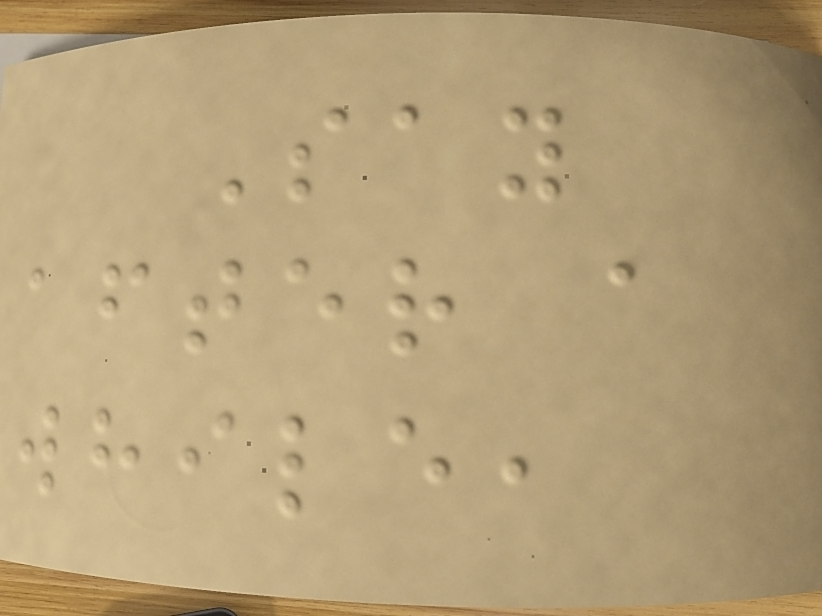Say
after a
while,
